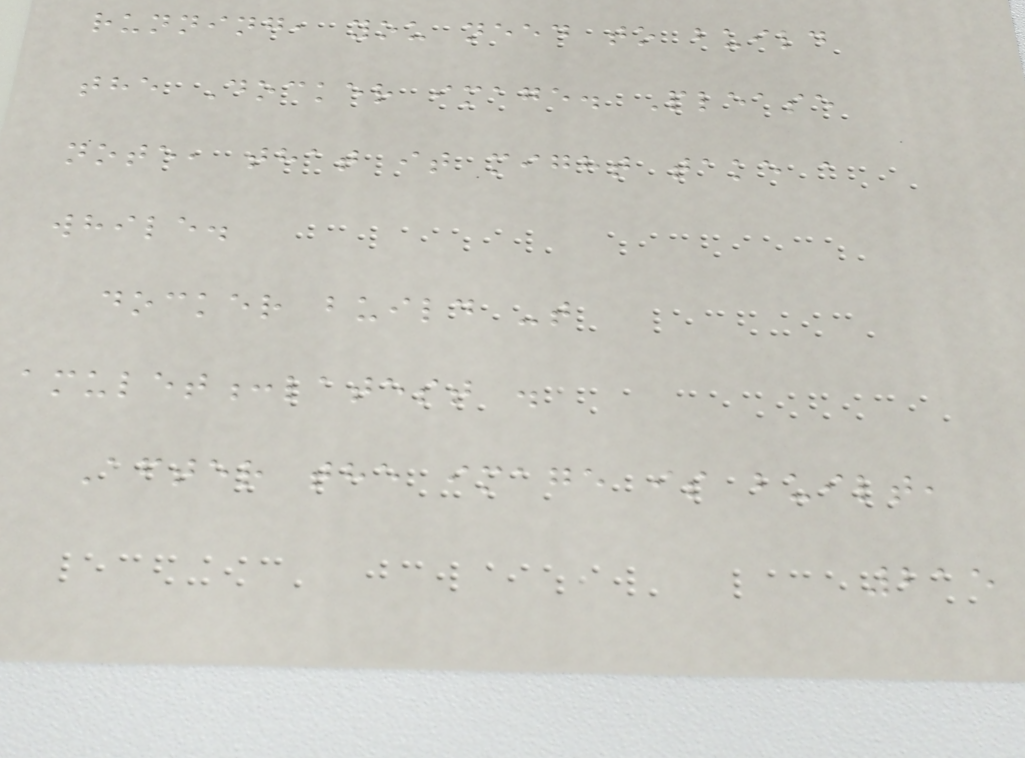running, you need to build
the Docker image. Please
note, that it might take a
while.
docker build -t
amulet:latest .
After the image is built,
215
